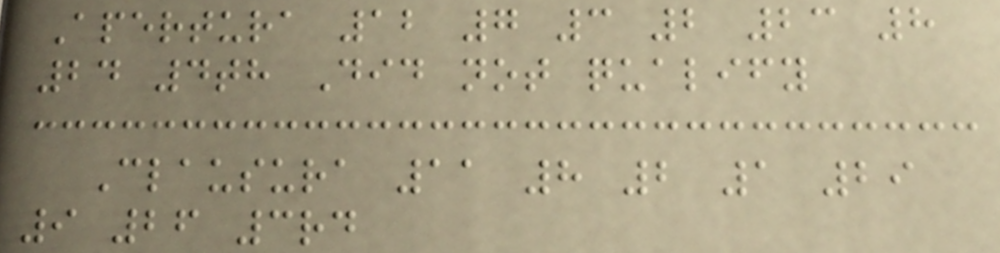Apertura 12 7 3 2 23 8
24 4th Did not qualify
Clausura 11 8 2 1 29
9 26 3rd
